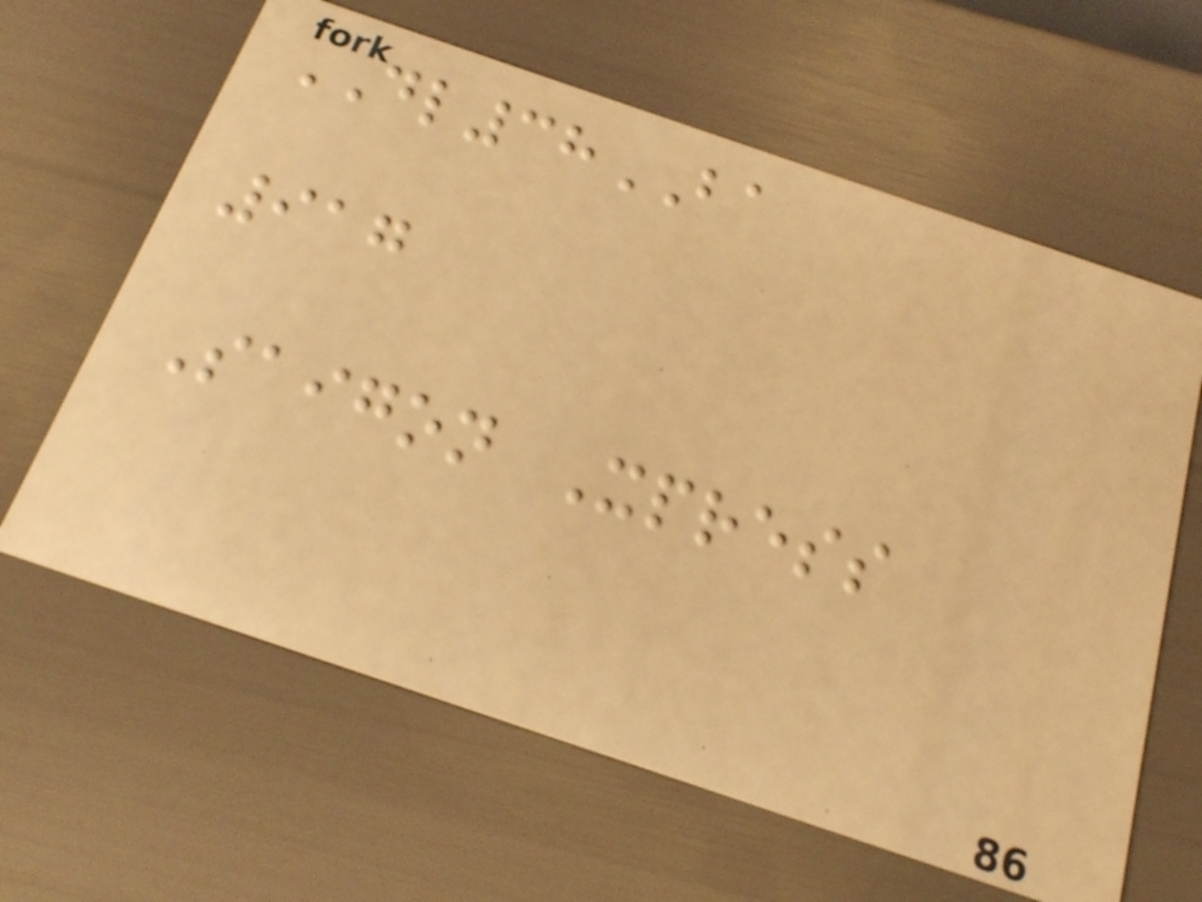DL38BA
917
Saigon Xpress
